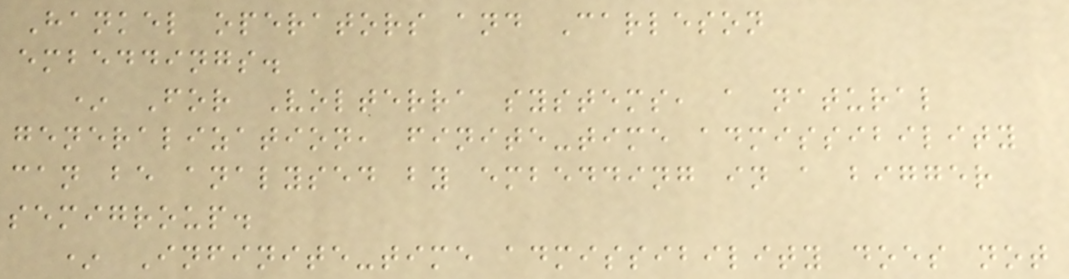Hankel operators and Carleson
embeddings.
* For Volterra systems, a natural
generalization, finite-time admissibility
can be analysed by embedding in a bigger
semigroup.
* Infinite-time admissibility does not
